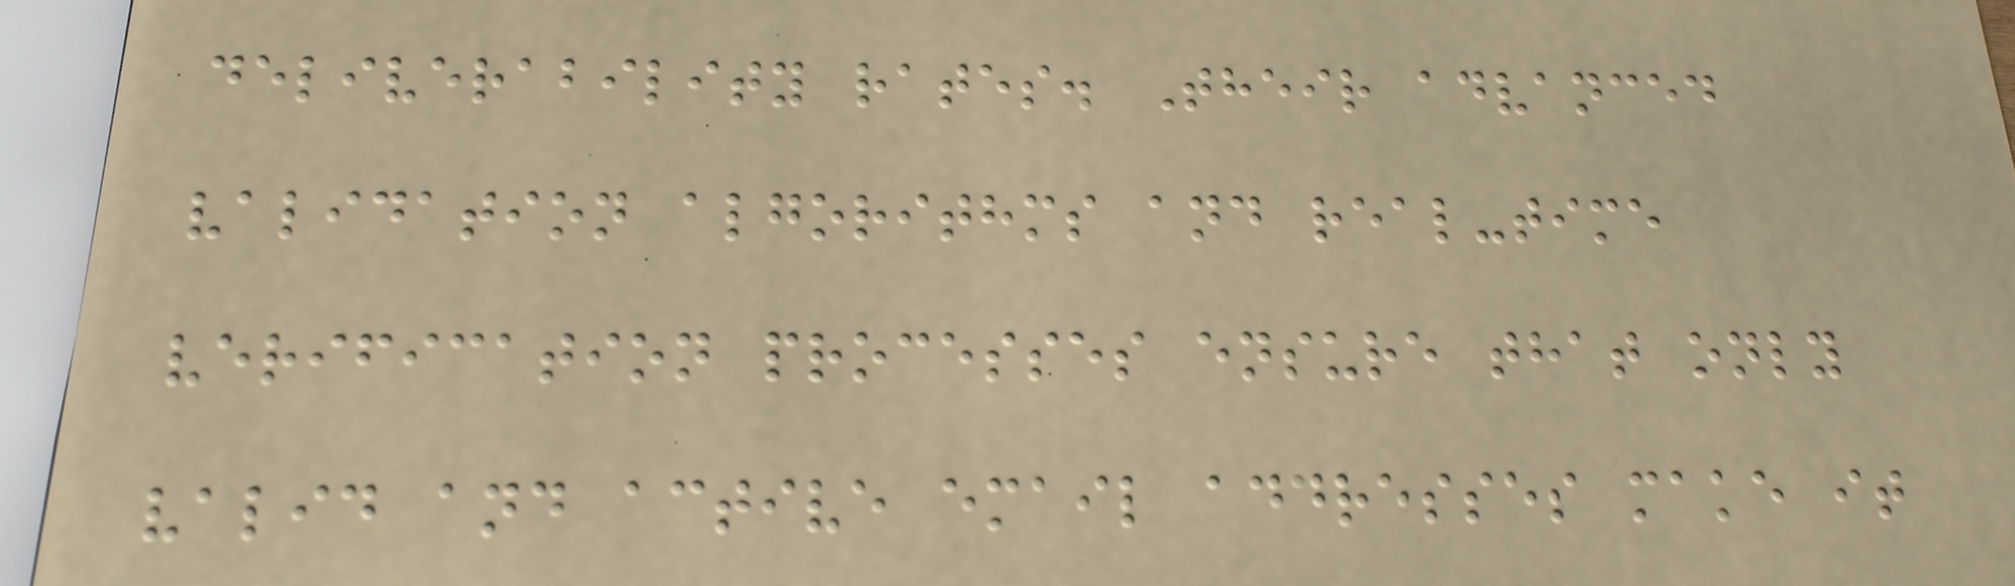deliverability rates. Their advanced
validation algorithms and real-time
verification processes ensure that only
valid and active email addresses make it
